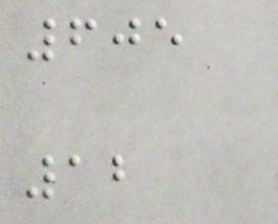605
12
